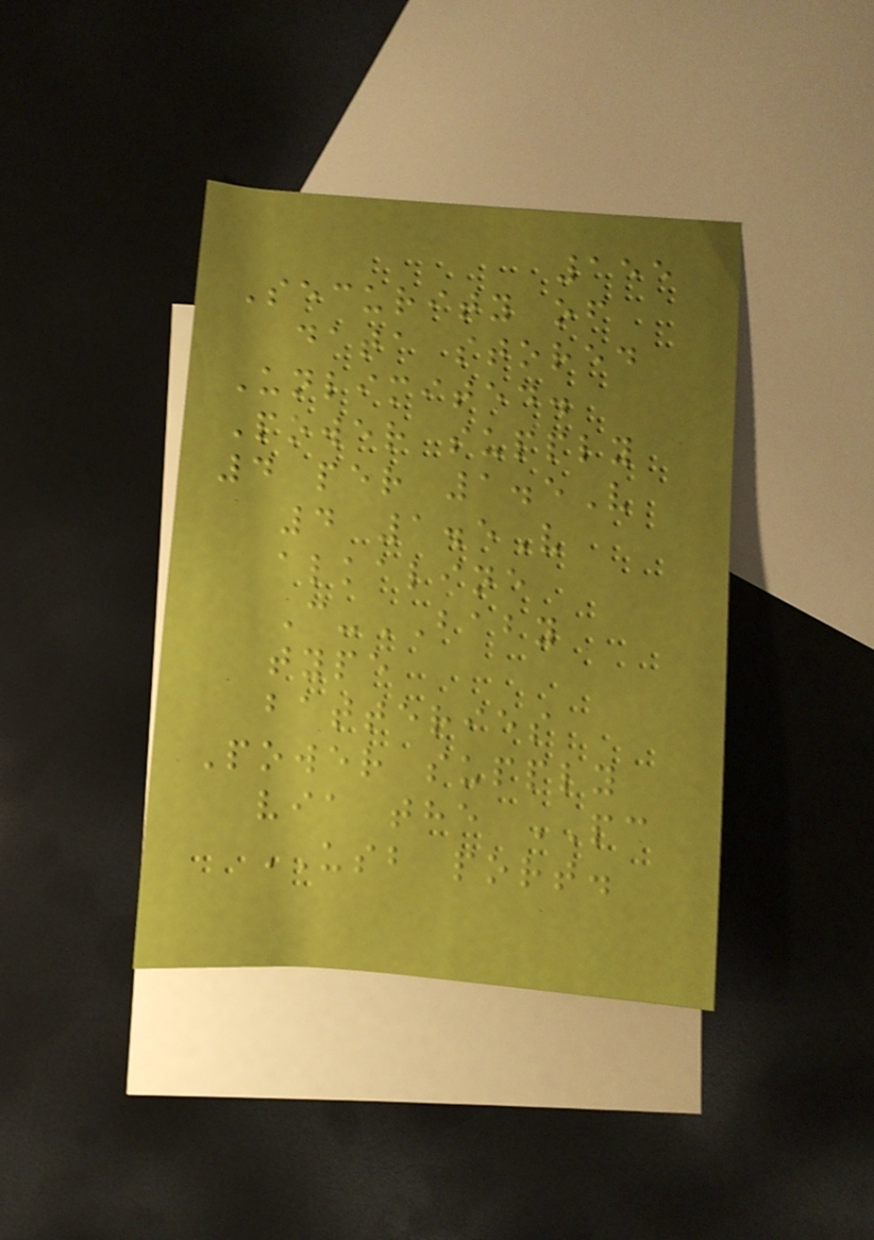155
Security of
data stored
Unlimited.
Power supply
4 per 1.5V
4 1.5V
alkaline
C-BABY
type
batteries
Power supply
via the PC
USB port.
